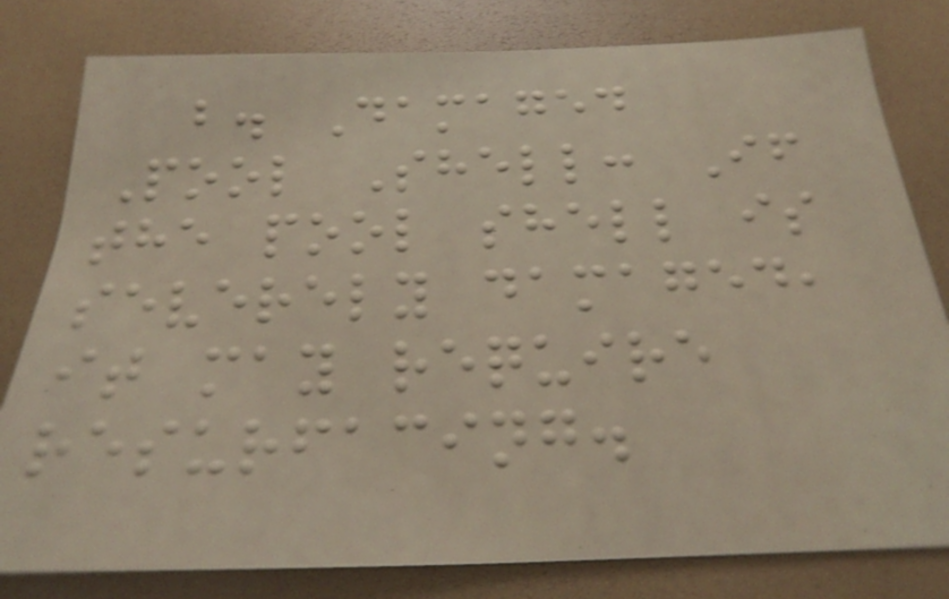b. Damaged
Pool Shell: If
the pool shell is
severely damaged,
it may require
resurfacing.
